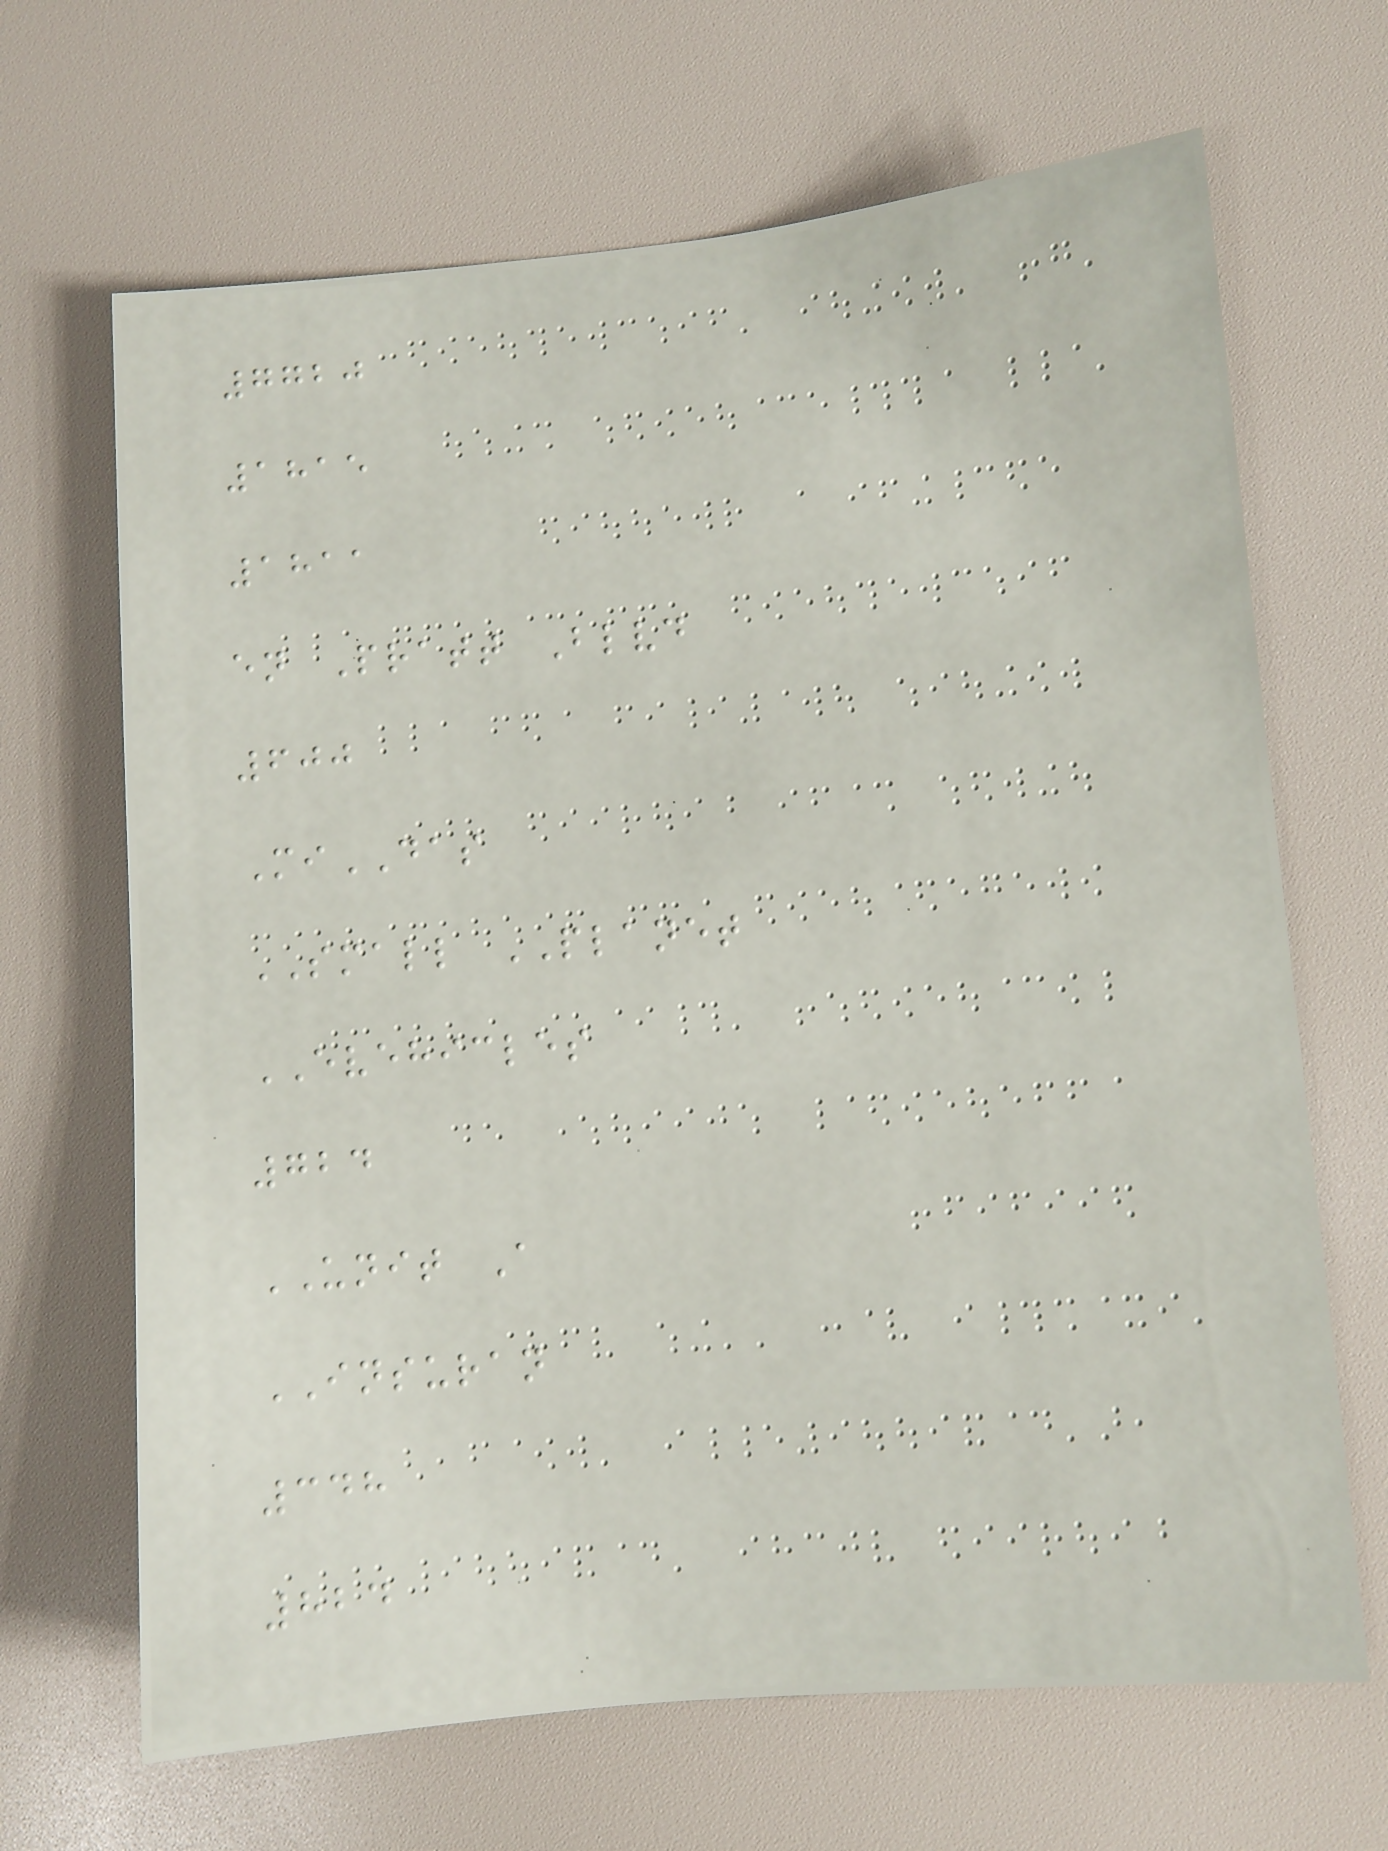7720
1815
1811
en Pratt Blvd
600
MiDAS
SMALL PLANET
EVEHICLES
724
UNIT A
INSURAN
348
824
